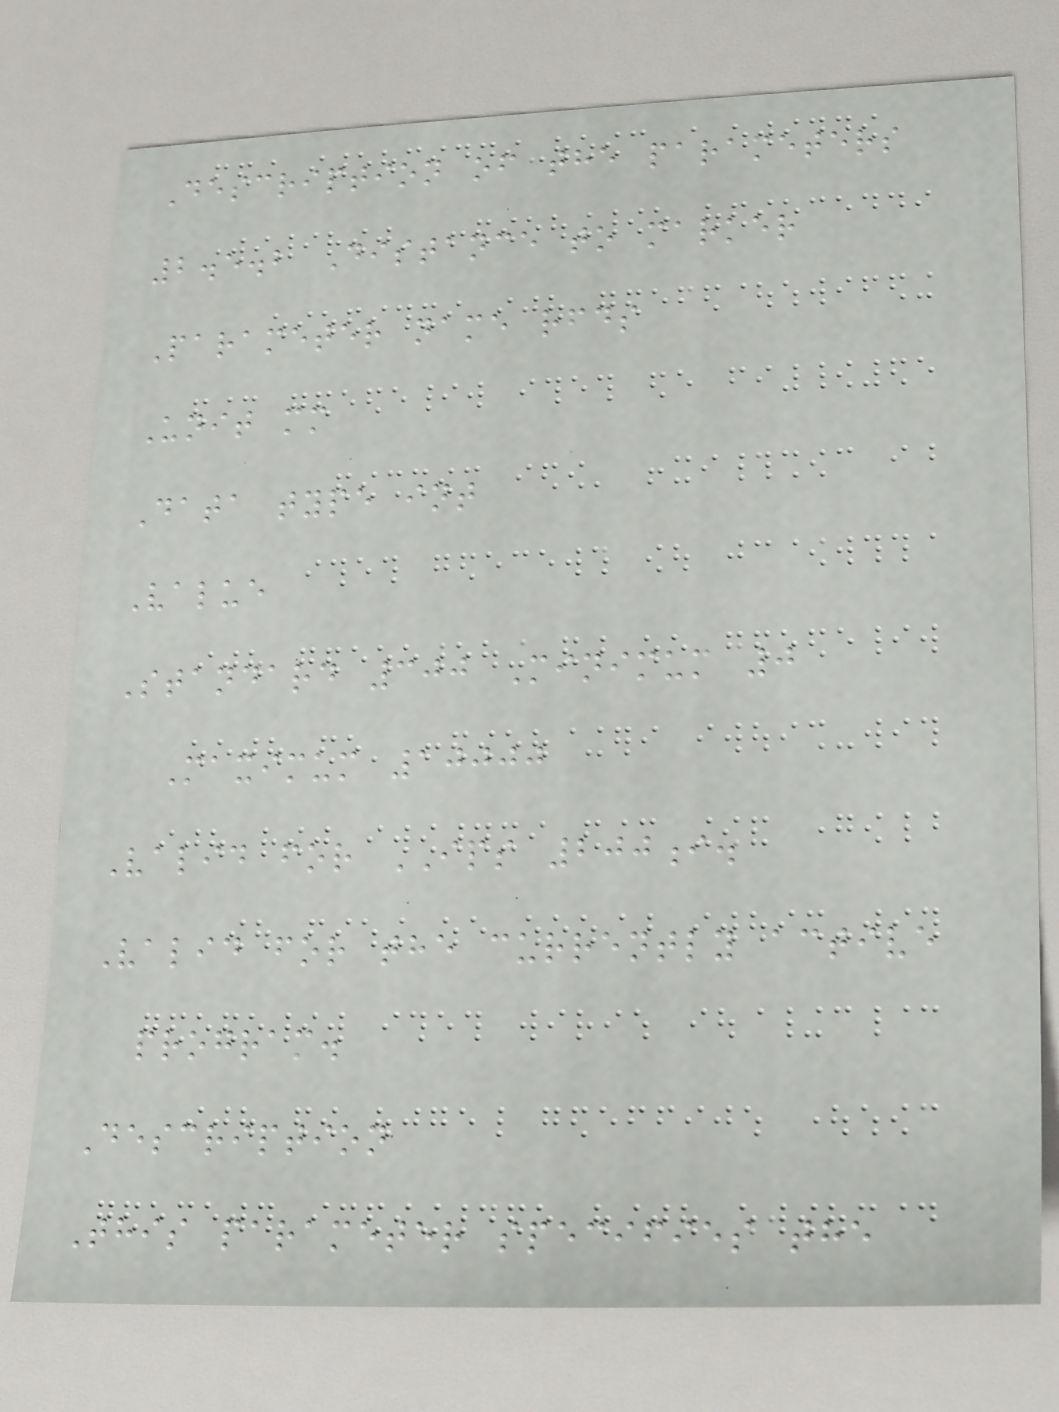Description of the parameters
2.5.2 Distance to marker
Parameter name rfds
Unit mm
Data type int
Value
Standard 300 Minimum 0
Maximum 10000
Valid for IPS 200i.
Valid for the currently active
program.
Description
This parameter specifies the
